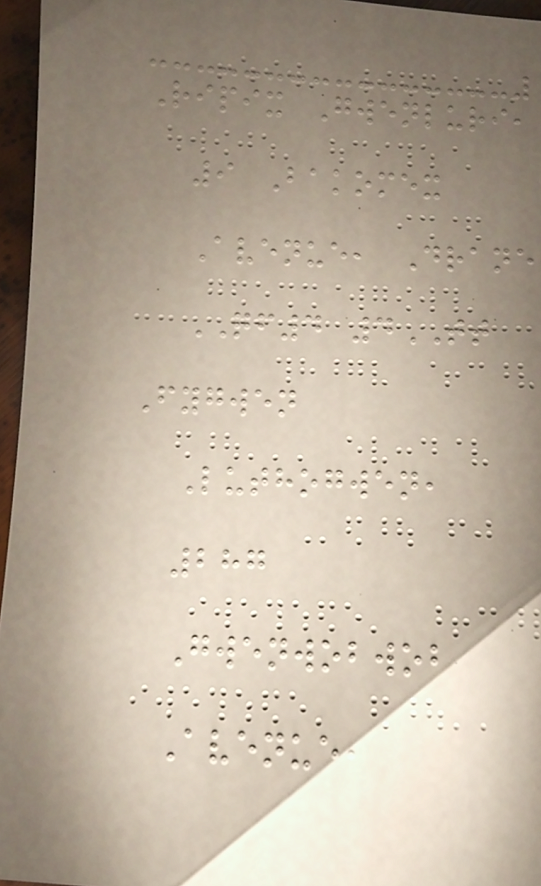Ripix Gwenluri,
9 Bakomex
Avenue, Drane
QF4 4TT
Fygwen
Luthogwen,
287
Gwenwobwob
Avenue,
